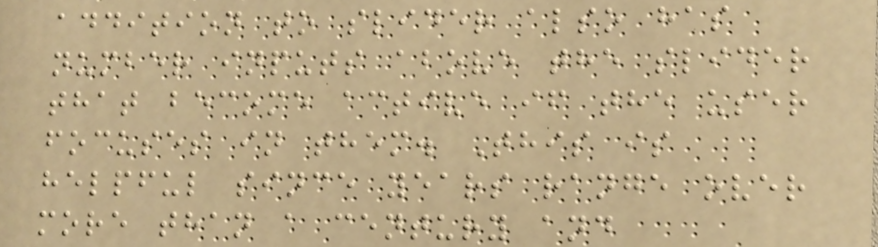addition to slider also has
number inputs above the slider
that become active if the user
focuses in them. This is
helpful since years range over
more than a century and
